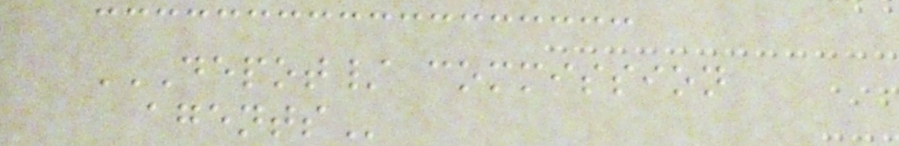DEPOT/ COMMISSION
AGENTS
